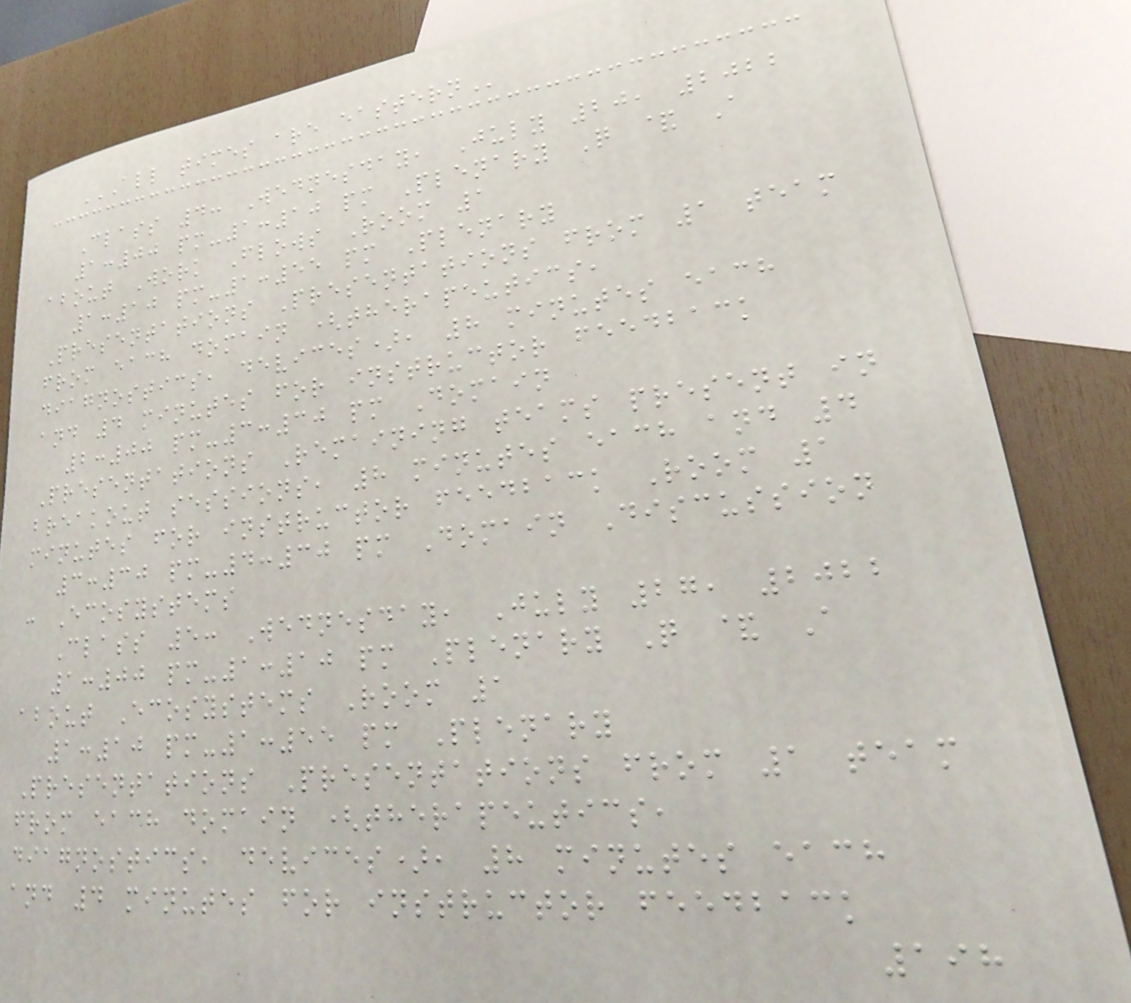ALL TIMES ARE EASTERN
Class 4: Wednesday, July 20, 2022
1:00 pm-1:10 pm Plenary Q & A
about Work Flows Room 1
1:10 pm-1:55 pm Plenary
Presentations Presentations from 1 team
from each domain (therapeutics,
diagnostics, devices), 8 minutes each
and 4 minutes for instructor feedback
2:00 pm-3:30 pm Domain
Presentations Remaining teams present in
breakout sessions, 8 minutes each and 4
minutes for instructor feedback Room 1
3:30 pm-4:30 pm Domain Discussion
: Ecosystems
Class 5: Wednesday, July 27, 2022
1:00 pm-1:10 pm Plenary Q & A
about Ecosystems Room 1
1:10 pm-1:55 pm Plenary
Presentations Presentations from 1 team
from each domain (therapeutics,
diagnostics, devices), 8 minutes each
and 4 minutes for instructor feedback
198
